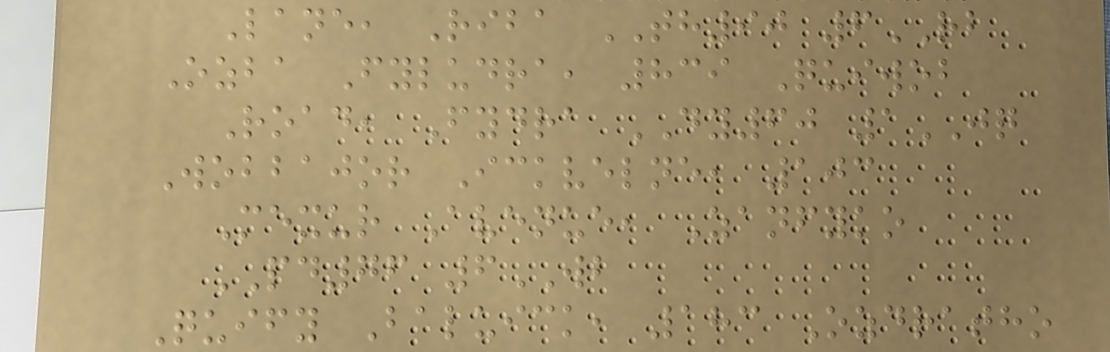Lane, Riba TH90 6RB
Ozba Fyludra, 839 Quiwob
Road, Fydra DY60 1JQ
Wobbajor Ickvelne, 103
Mexur Avenue, Zanfyko
PD76 6WB
Quify Baluick, 183 Ozdratho
